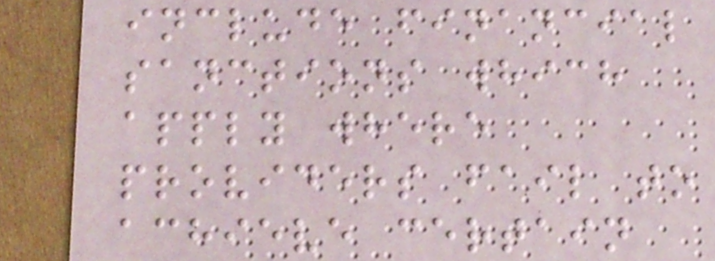include financial
sanctions which
apply where
providers fail to
achieve certain
